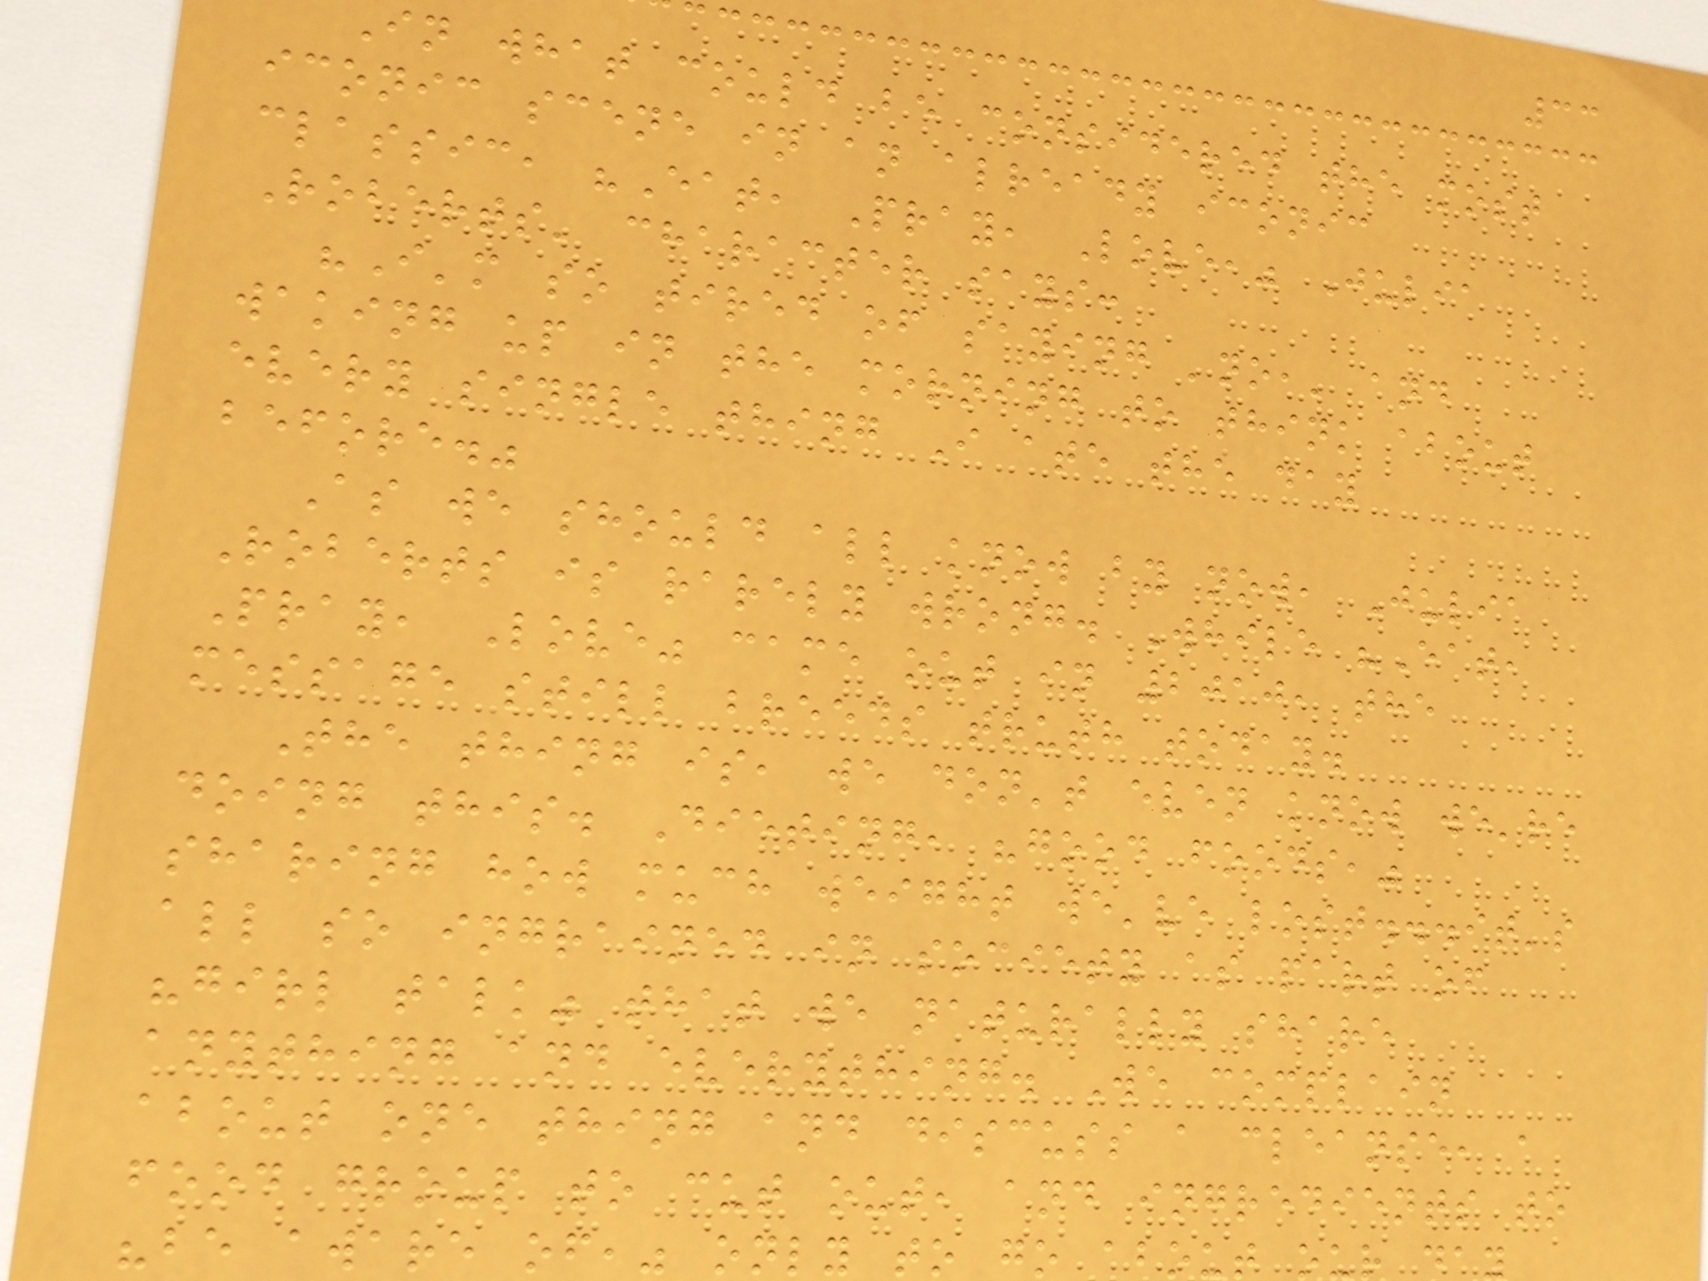33
In what could be considered the most
iconic scene in an already iconic
classic, "Eat, Pray, Love," Julia
Roberts' character says:
"I'm so tired of saying 'no,' and
waking up in the morning to think about
every single thing I ate the day
before."
As we should all know by now, Julia
Roberts is rarely wrong. While "Eat,
Pray, Love" came out in 2010, the
message still breeds truth today.
The thing is, we don't even know we're
doing this. Dieting, "good foods,"
sharing how much weight we've lost...it's
all so ingrained in society as part of
"girl talk" that we naturally share
anything and everything. We complain
about one thing and discuss a cleanse, a
food group to cut out, and ingredients to
"be aware of," only to go about our
